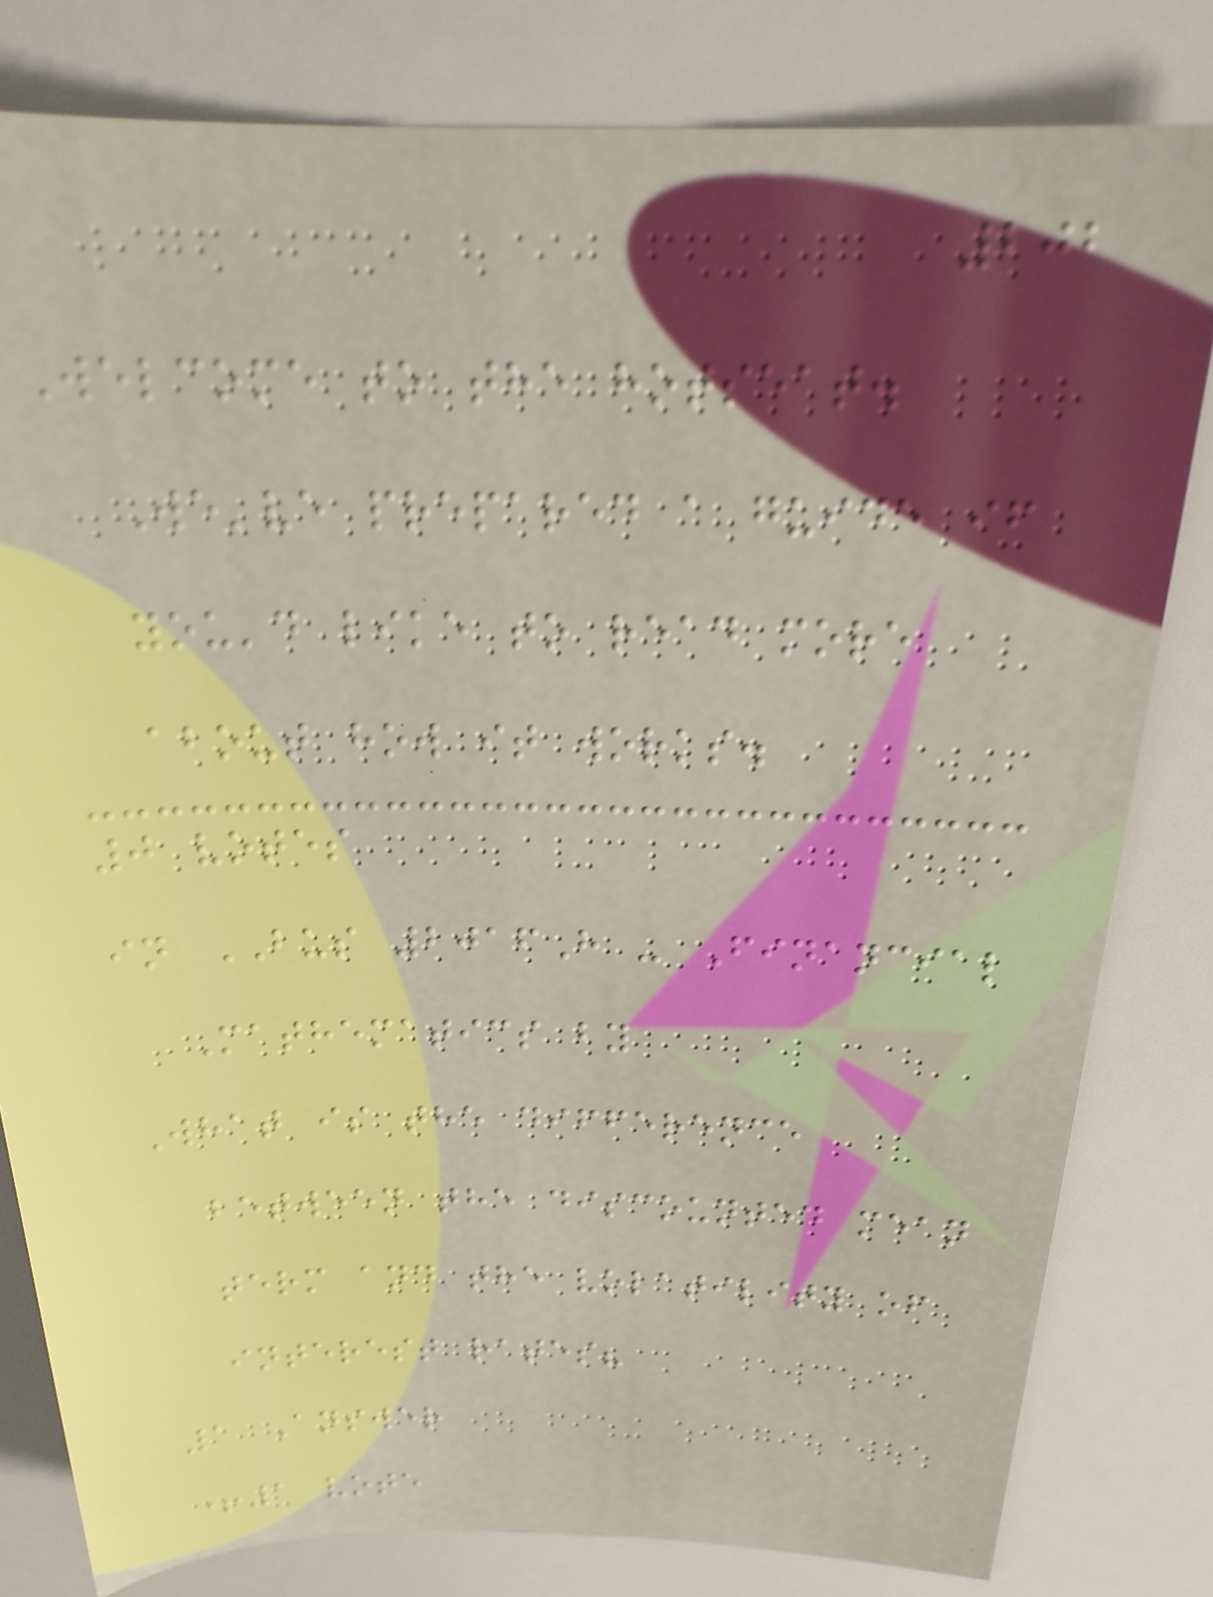202
Welcome to the hotseat.
We've prepared a guide if
you'd like to read more
about how it works.
0 votes
in BUS 2016H - Financial
Mathematics by
What is the difference
between the discounted mean
term and the volatility of
interest rates?
1 Answer
+1 vote
